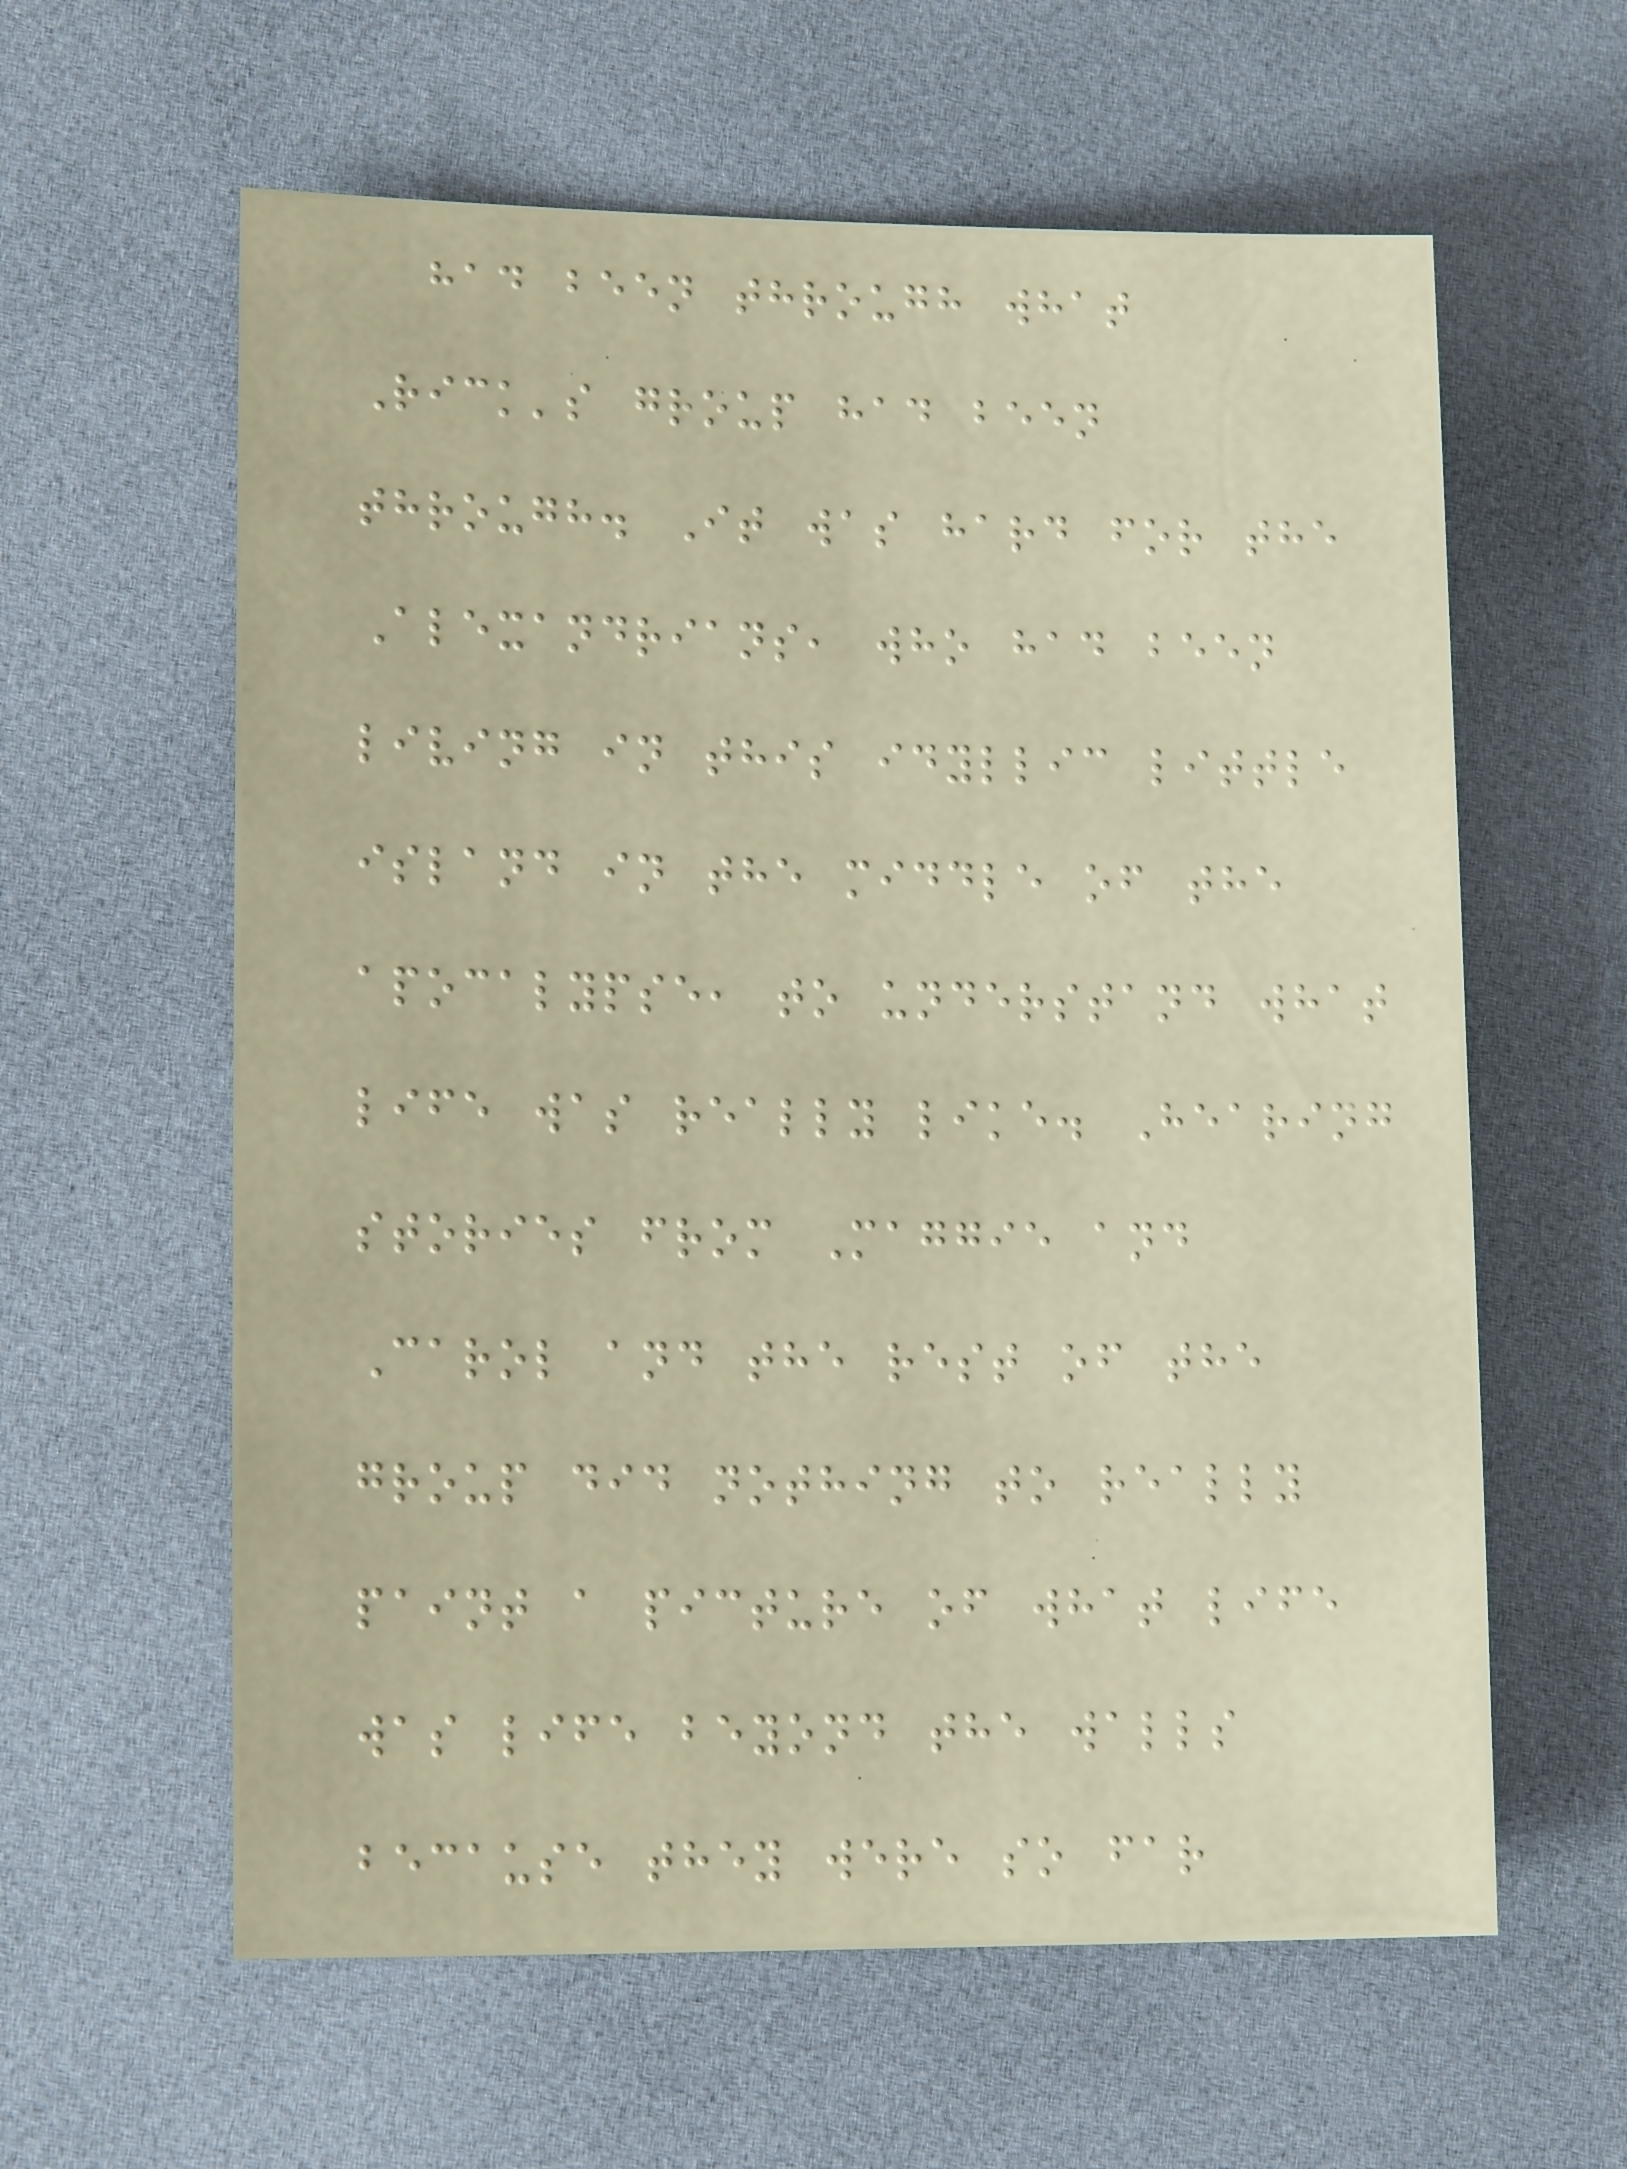had been through what
Rick's group had been
through. It was hard for the
Alexandrians, who had been
living in this idyllic little
island in the middle of the
apocalypse, to understand what
life was really like. Hearing
stories from Maggie and
Carol and the rest of the
group did nothing to really
paint a picture of what life
was life beyond the walls
because they were so far
